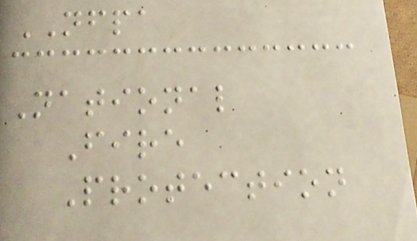NFPA
National
Fire
Protection
